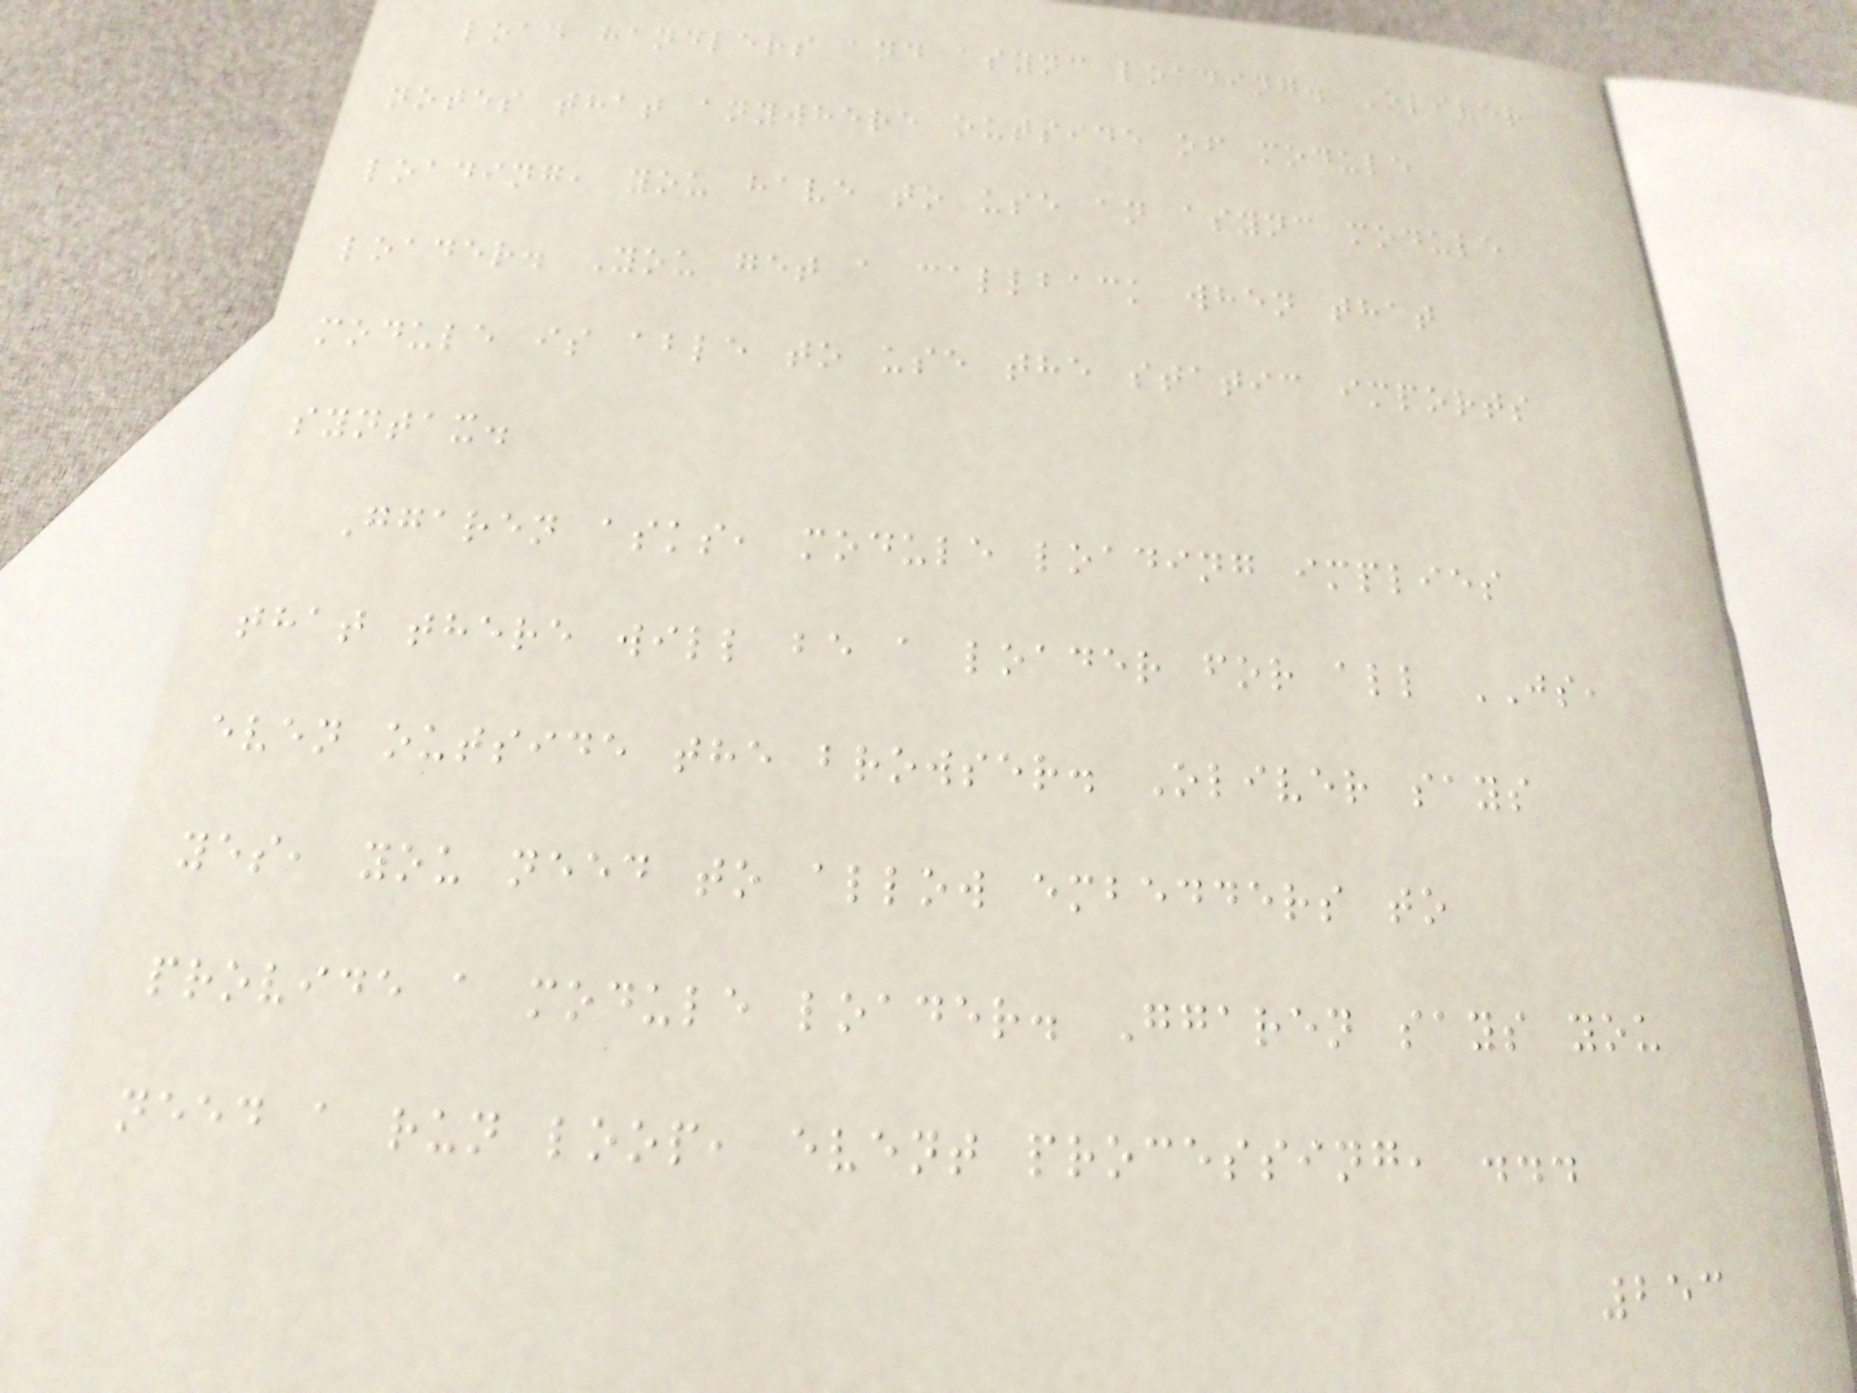load handlers and async loading. Oliver
notes that anywhere outside of module
loading, you have to use an async module
loader. You get a callback when that
module is able to use the static imports
syntax.
Ggaren asks, module loading implies
that there will be a loader for all JS,
even outside the browser. Oliver says
yes, you need to allow embedders to
provide a module loader. Ggaren says you
need a run loop, event processing, ...
253
